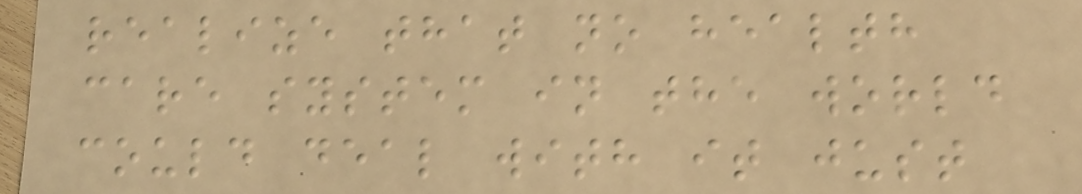realize that no health
care system in the world
could deal with it just
